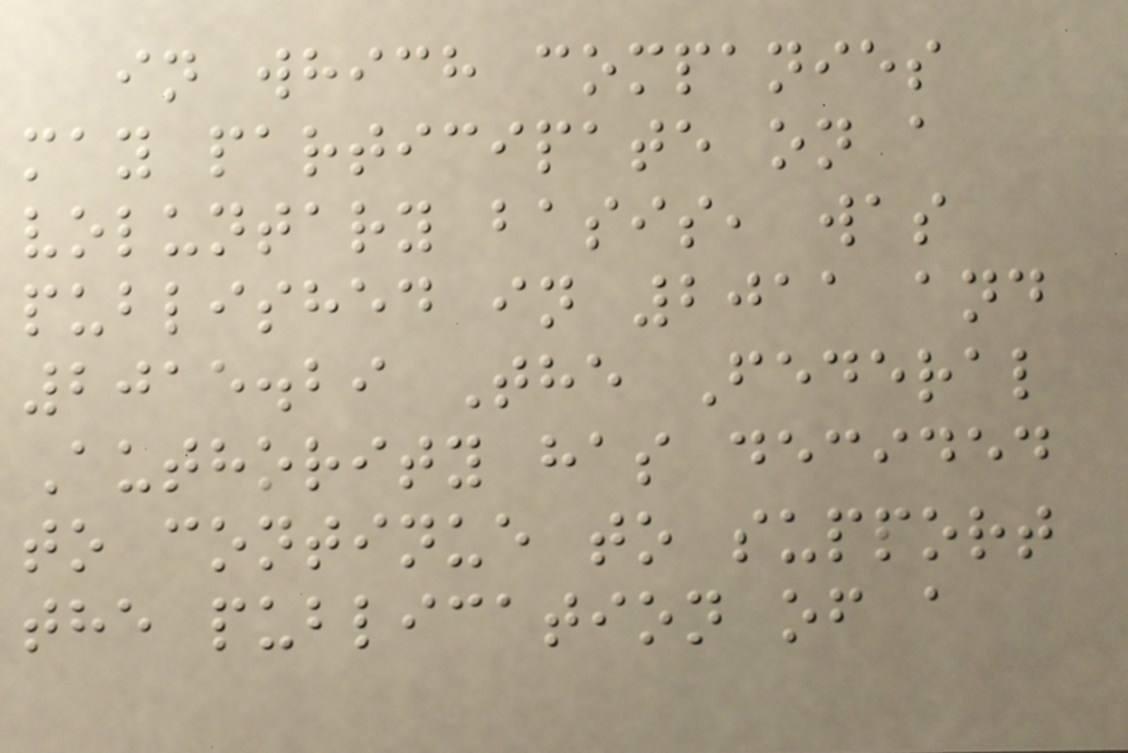in which companies
may participate on a
voluntary basis, was
published in 2011 and
2015.29 The Federal
Authority has decided
to continue to support
the publication of a
